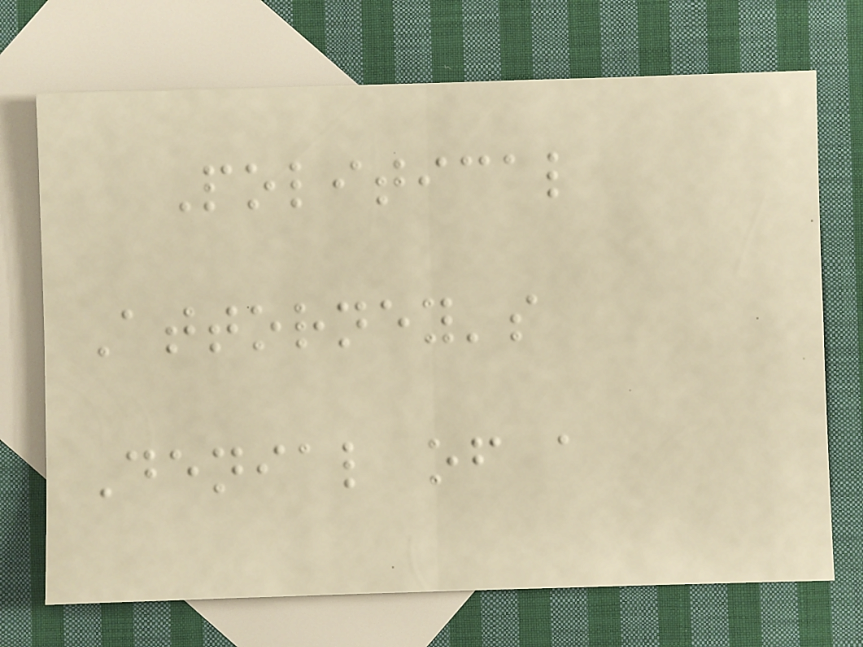Political
Attorney's
Denial of a
